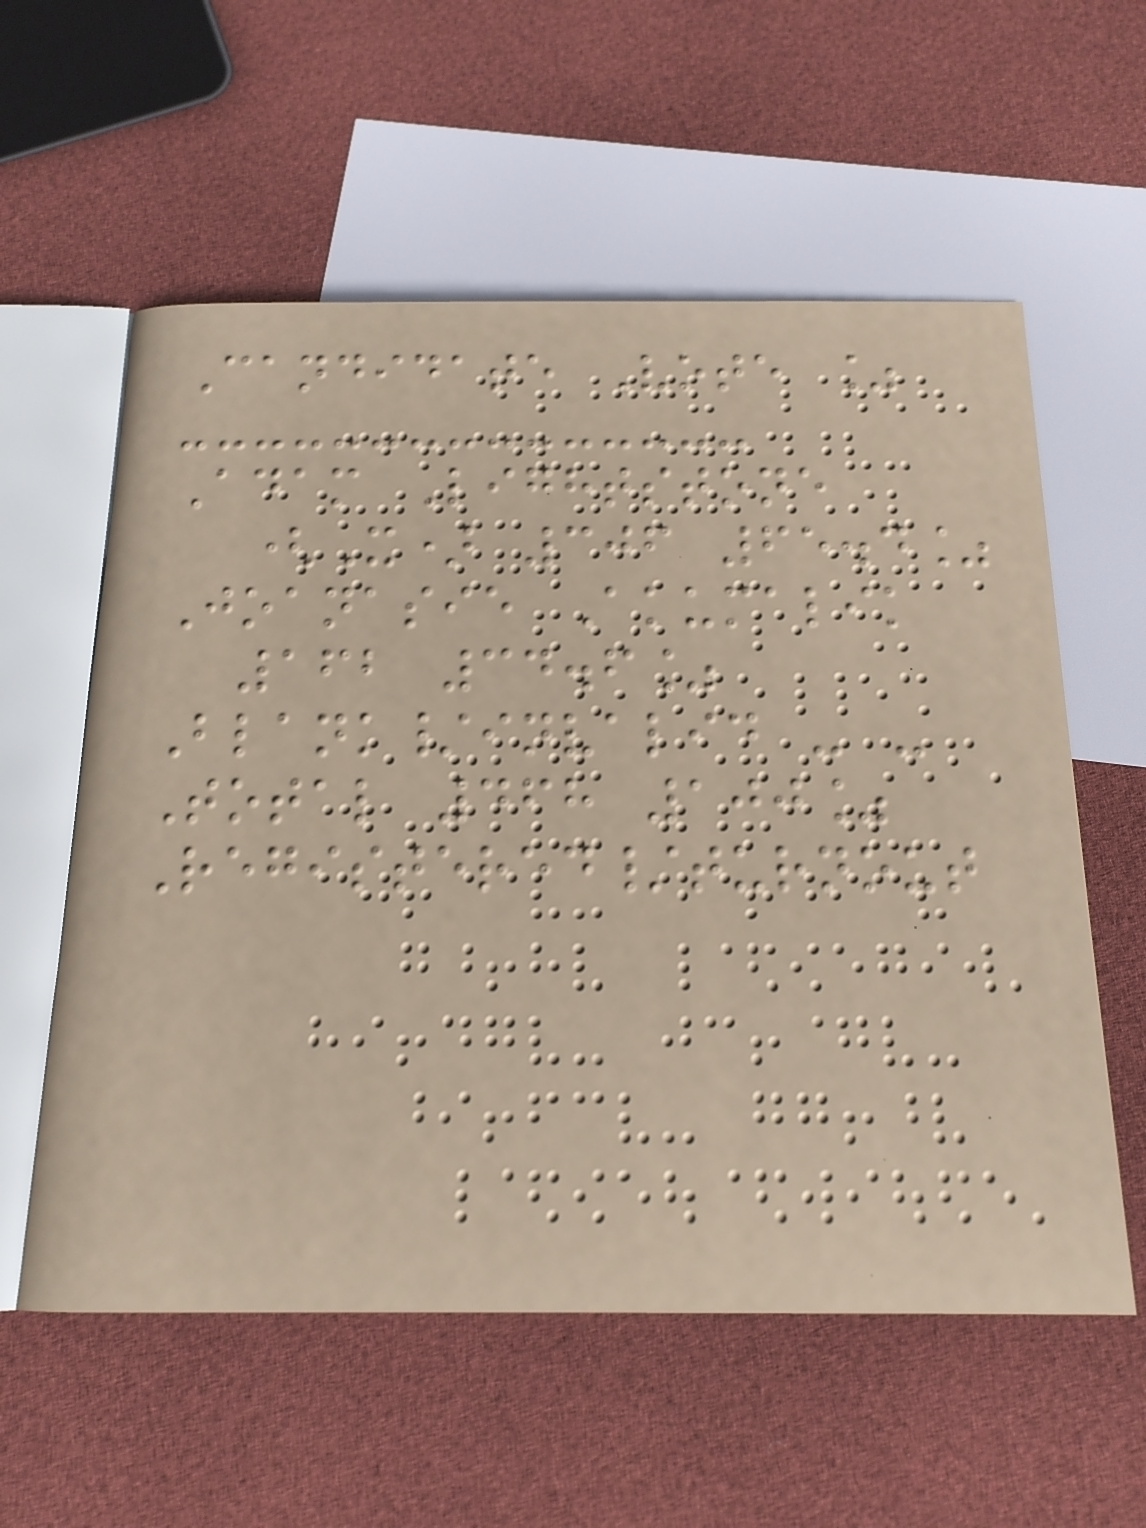Candidate Vote %
Adam Lightstone
(X) 306 65.4%
Joanasie Akumalik
162 34.6%
Blank/invalid - -
Total 468 100%
Registered/turnout
